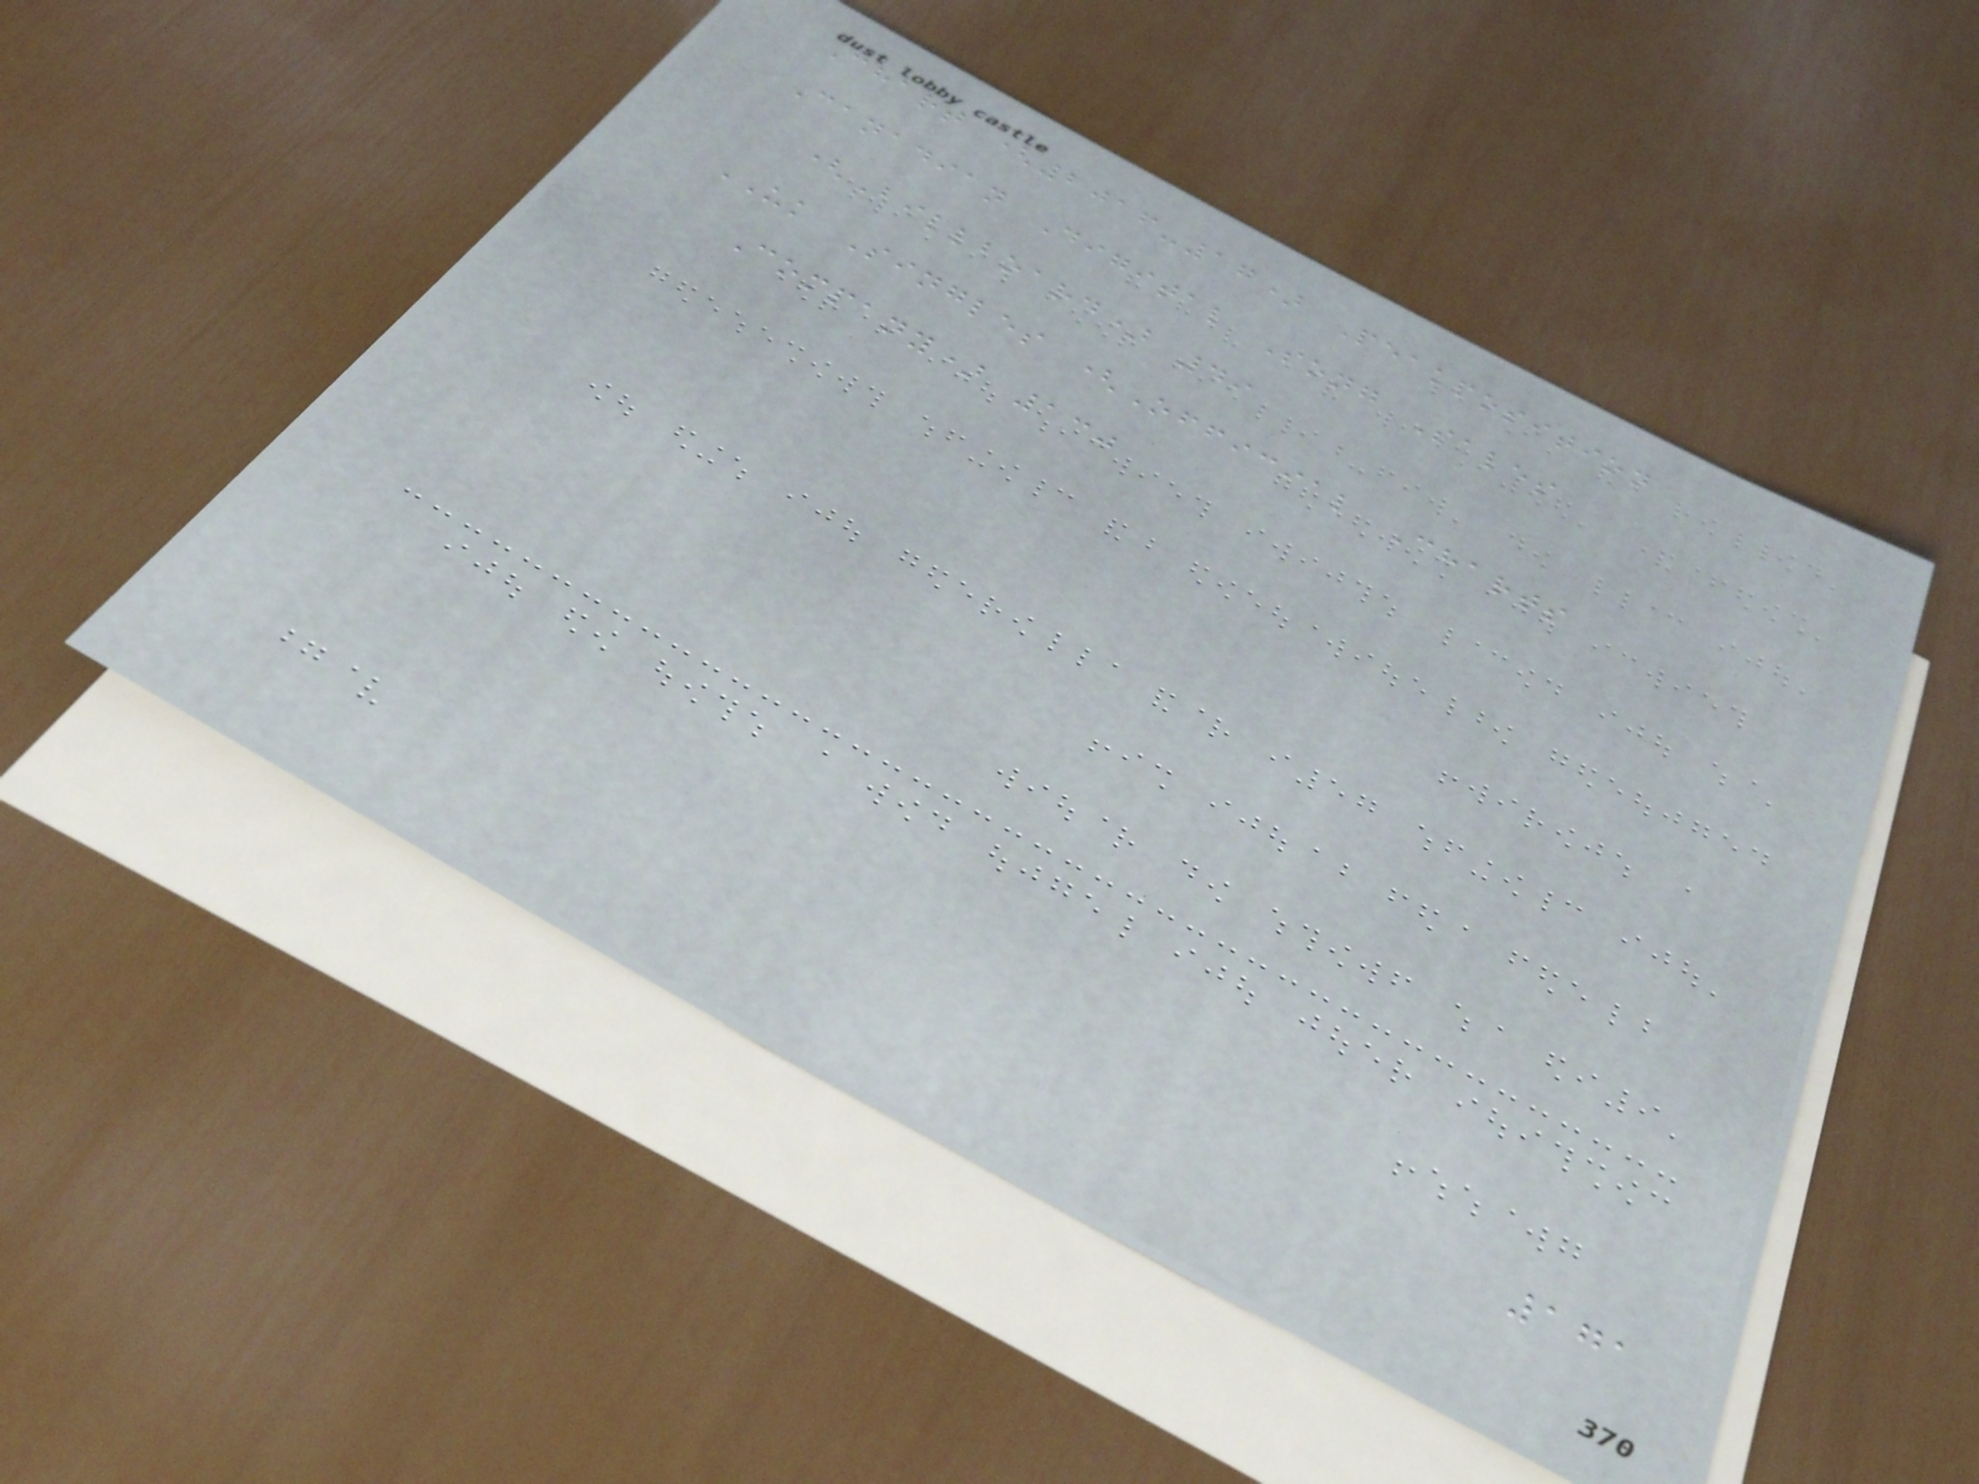Chart (2016-17) Peakposition
Canadian Digital Song Sales
(Billboard) 49
UK Singles (Official Charts
Company) 130
171
